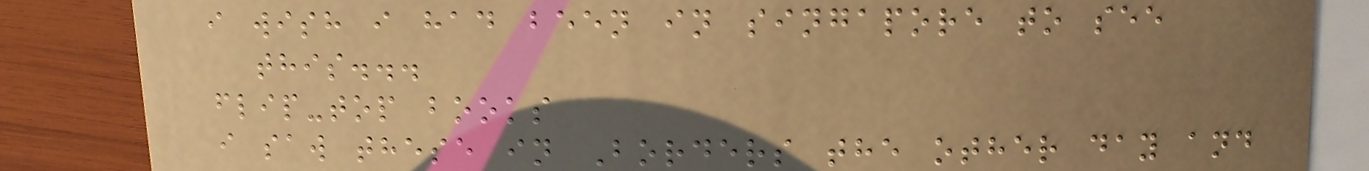i wish i had been in singapore to see
this...
flip-top books
i saw these in Borders the other day and
